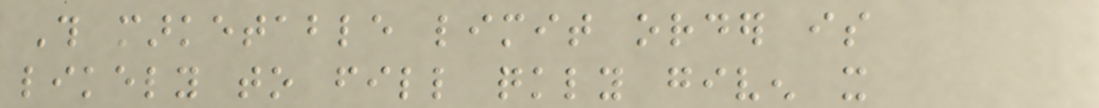This marketable limit order is
likely to fill quickly given it
